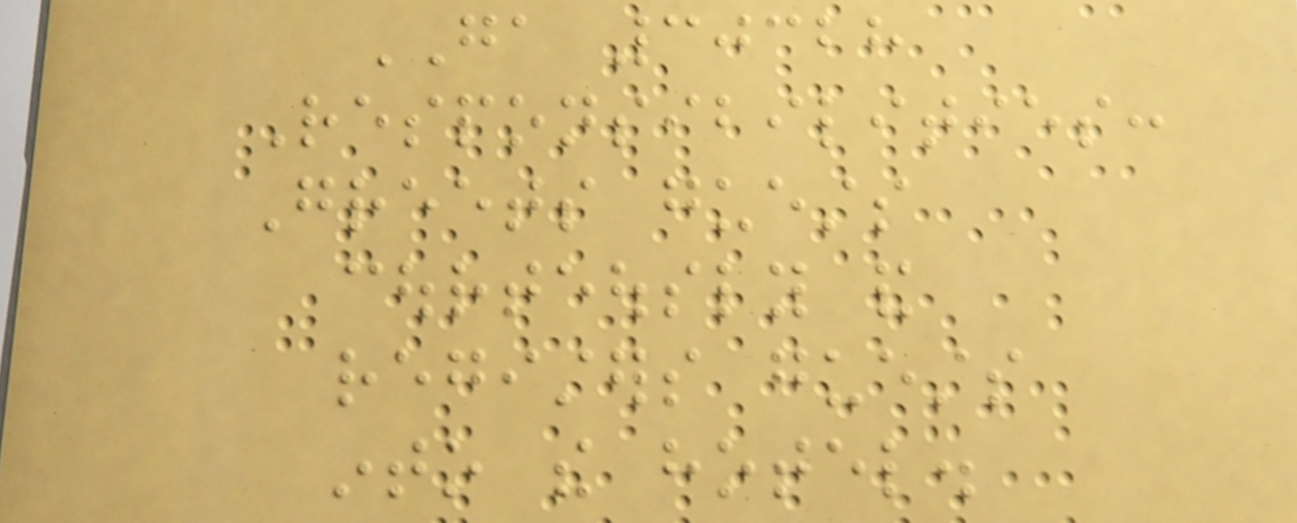GA 30328
Responsibilities:
Greets guests
courteously and
registers guests
into the hotel.
